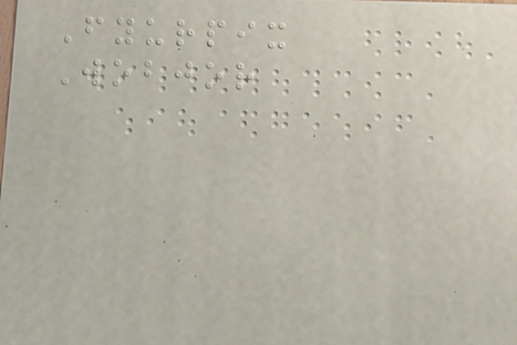Fyurpix
Wobjor
